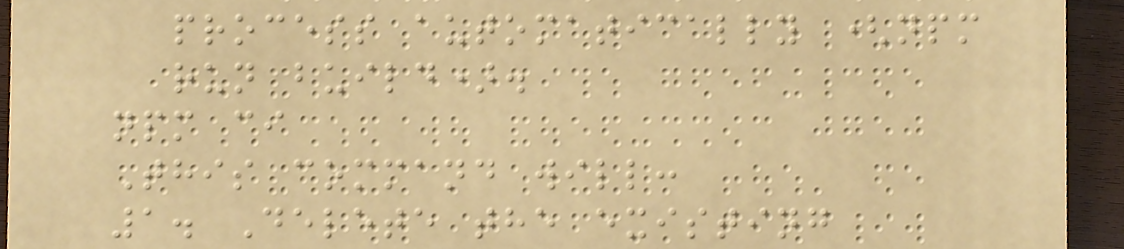process automatically (npm
run build).
npm ci
This command will:
1. Delete the existing
